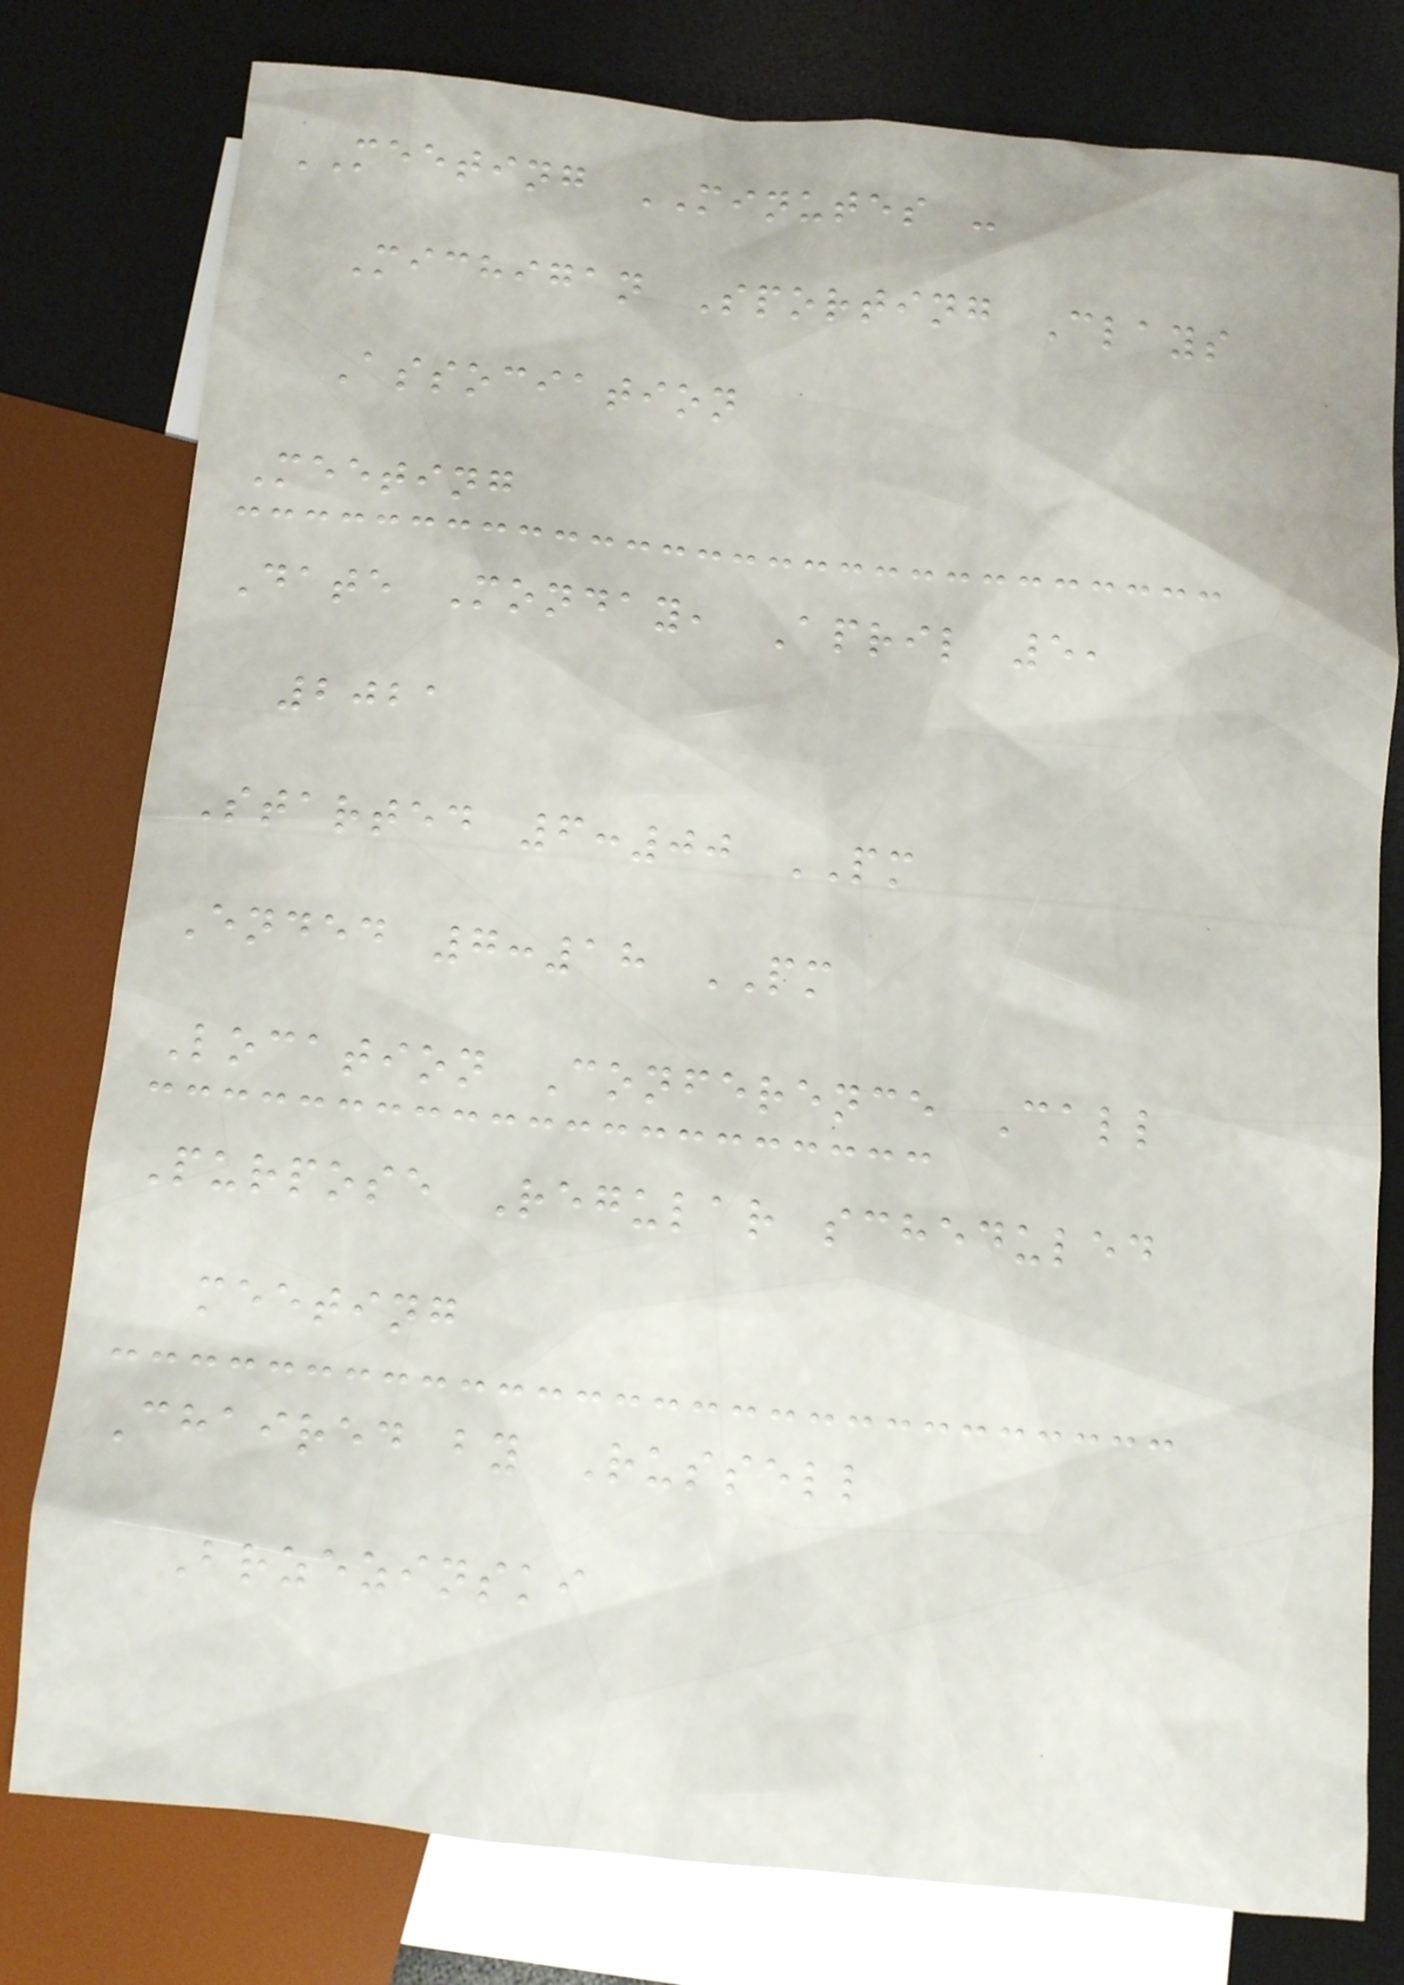MEETING MINUTES -
Michigan Sporting Clays
Association
Meeting
Date Monday, April 5,
2021
Started 6:00 PM
Ended 7:18 PM
Location Conference Call
Purpose Regular scheduled
meeting
Chaired by Russell
Brzezinski
